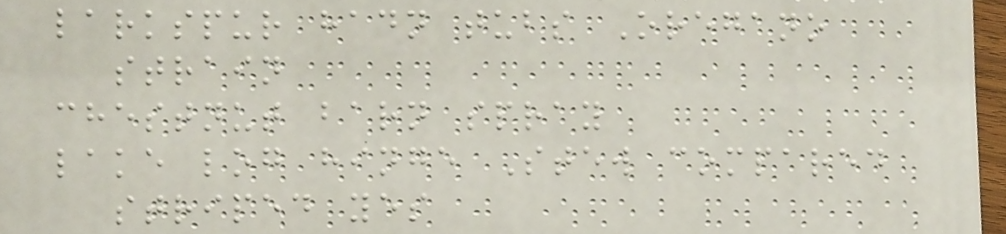larkspur hadn tubs Oregano
strain
chestnut barn spray
lake log hinge Stew compared
striped yes
